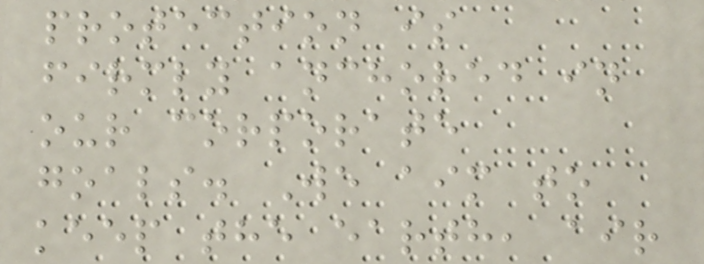protection is
firmly anchored in
our corporate
goals. We aim to
keep the earth, air
